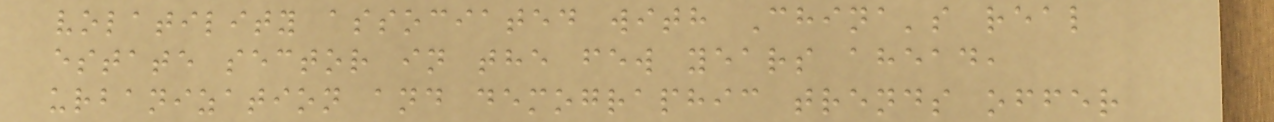volatility associated with China's real
estate sector in the few years ahead,
urbanization and demographic trends offer
